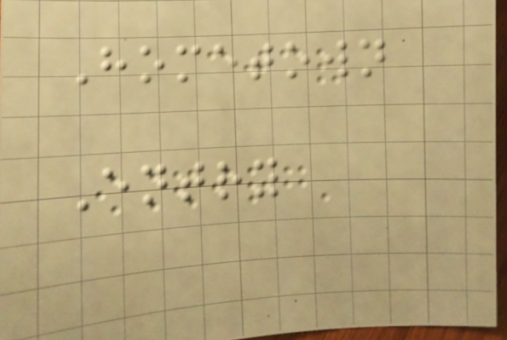Hometown
Entry
